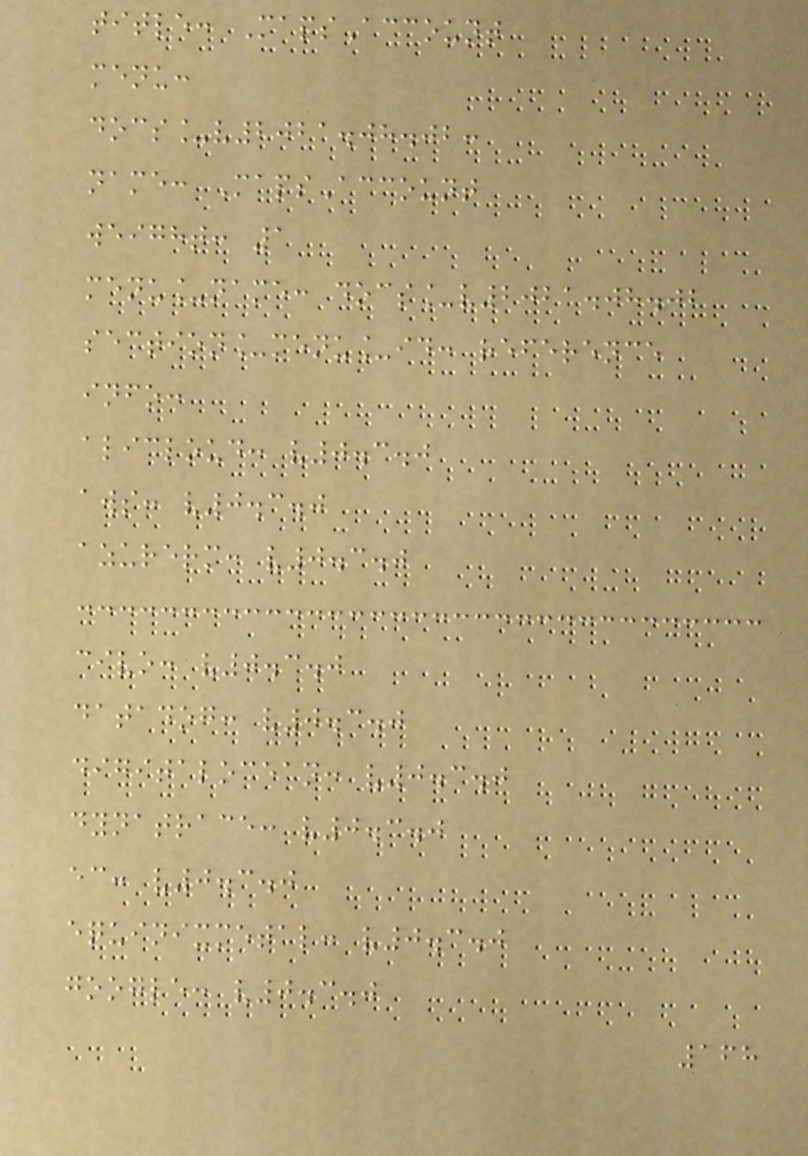title: MapsAccount
menu:
docs_v2021.08.02:
name: MapsAccount
weight: 1
menu_name: docs_v2021.08.02
section_menu_id: reference
info:
alicloud: v0.3.0
aws: v0.3.0
azurerm: v0.3.0
civo: v0.3.0
datadog: v0.3.0
digitalocean: v0.3.0
dynatrace: v0.3.0
ec: v0.3.0
equinixmetal: v0.3.0
google: v0.3.0
168
